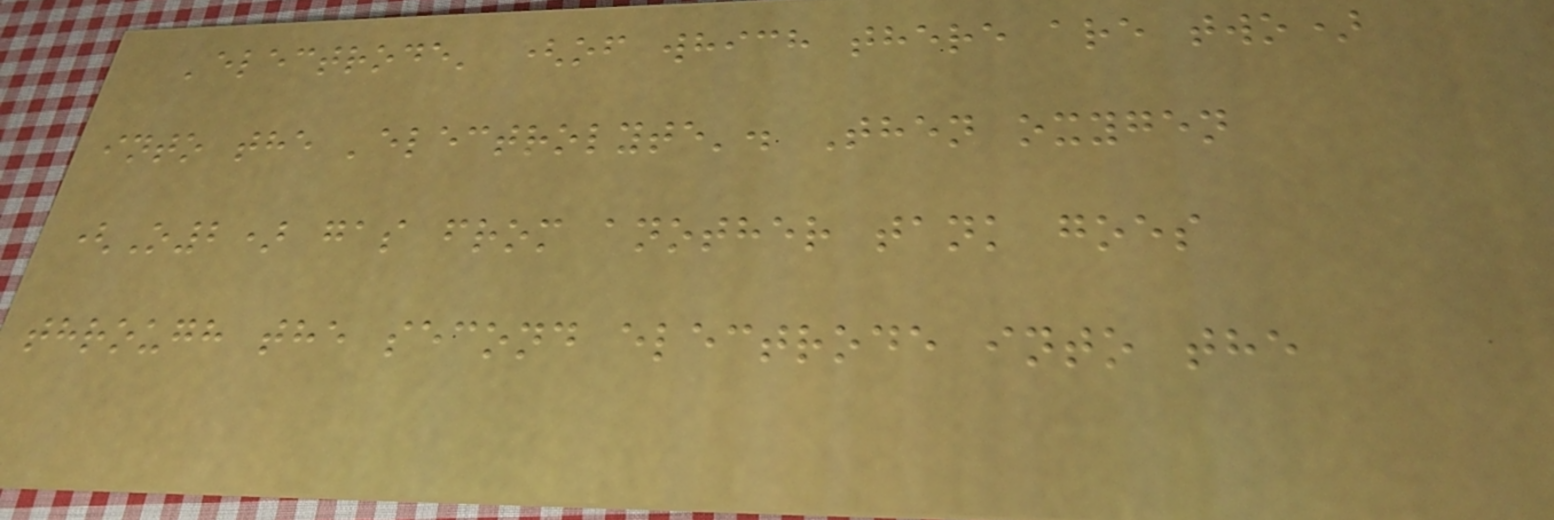'electrode' (of which there are two)
into the 'electrolyte'. Then oxygen
(O2) gas from another tank goes
through the second electrode into the
